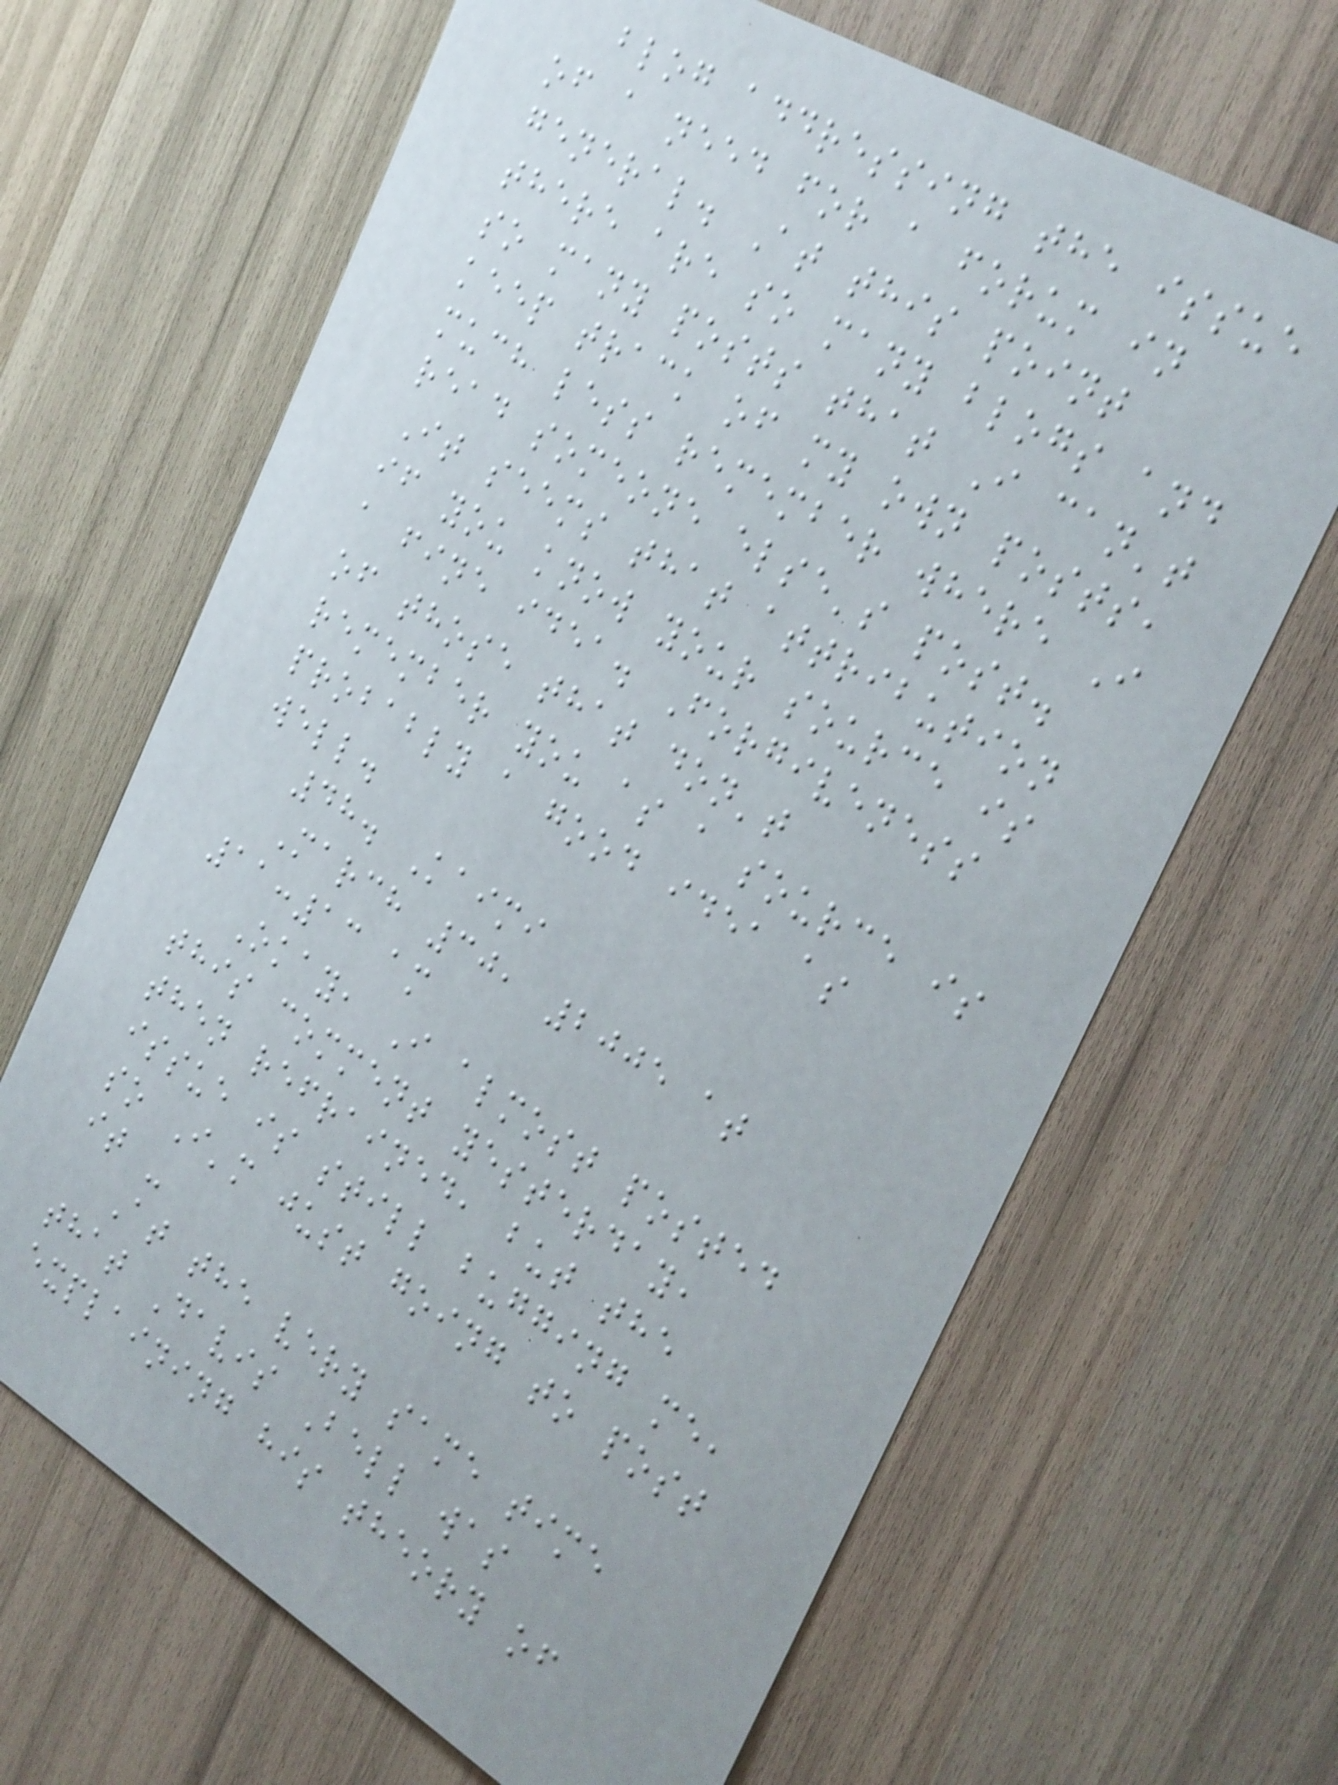blog addressing the issue
of a need for a forum in
general. At this point
there are so many blogs and
so many posts that I can't
keep track of my own posts,
much less remember where I
read someone else's post.
It seems that attribution
if you know your source is
a fine idea. Forgiveness
of those that don't
remember you as a source is
probably a good idea as
well.
48. Kaimi
March 30, 2005 at
11:13 am
Okay, I almost posted
this comment yesterday,
then refrained, but the
issue is still bugging me,
so I'm just going to post
it -
At the very same time
that Davis Bell was
explaining his theory of
